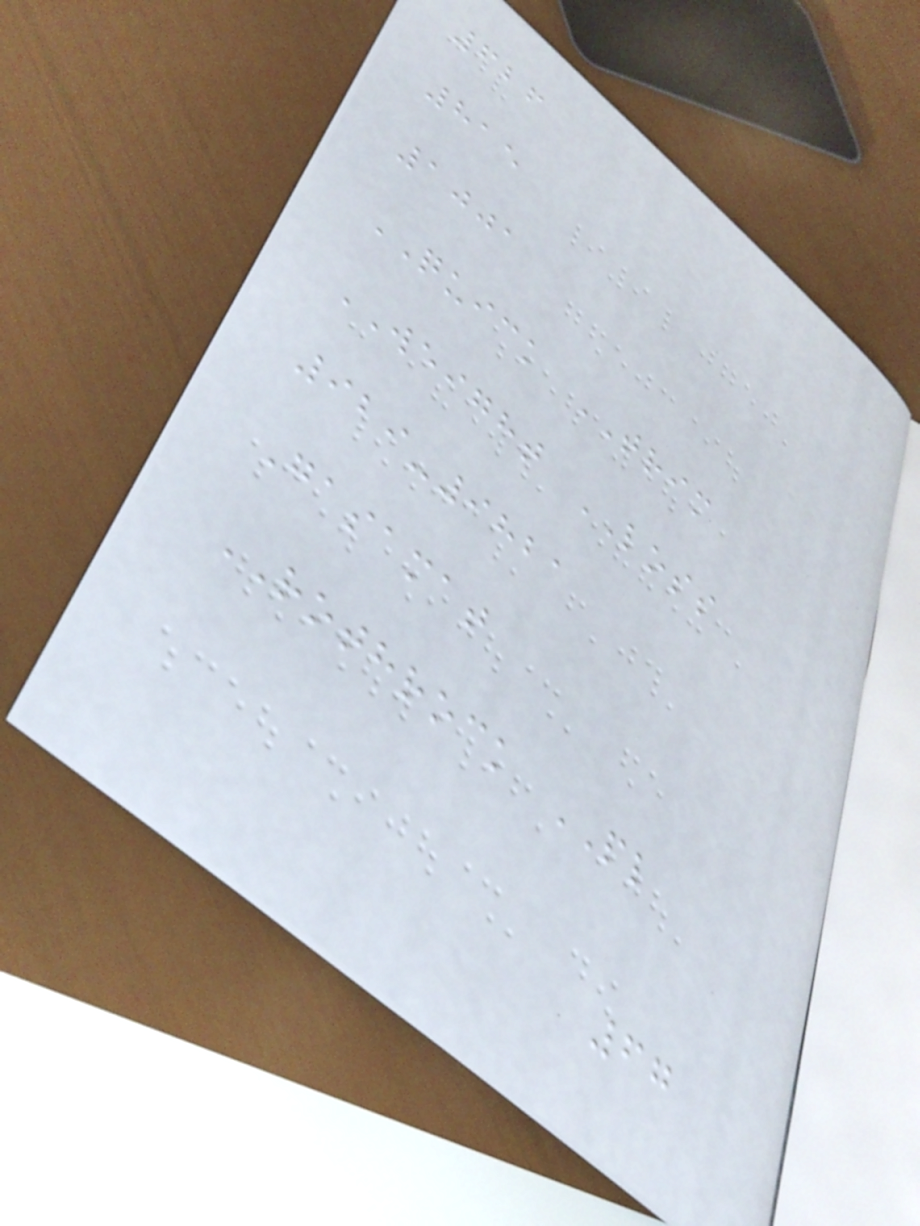626
815
1001
QUICK TRIM
WEIGHT LOSS
929-9821
Gasamat
ROTHROCK PL
67
